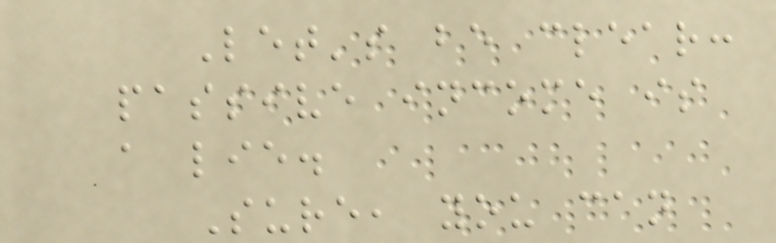Let's be clear:
passive income is
a lie.
Sure, you can
